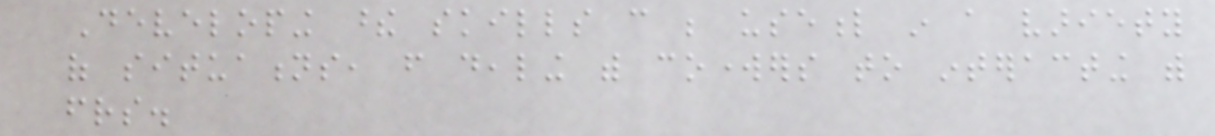Developing these skills can be useful in a variety
of situations, from dealing with coworkers to interacting with
friends.
